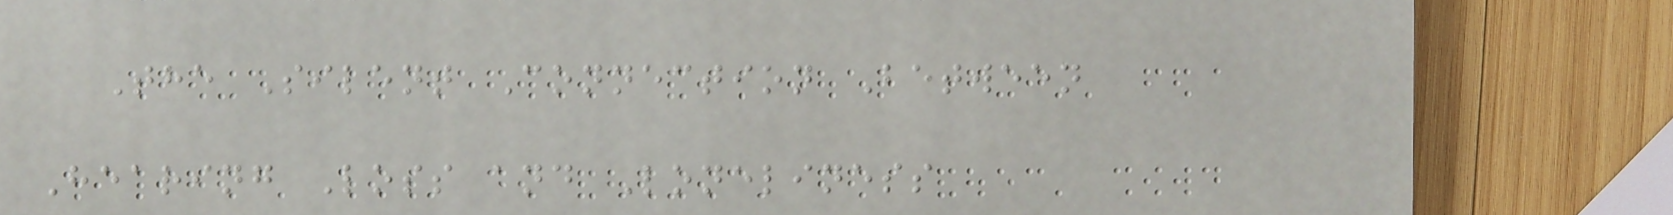The Silent Connection Between
Hearing Loss and Loneliness
